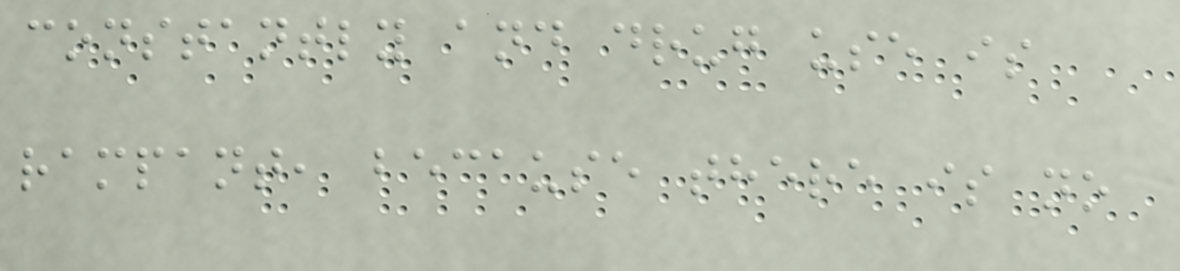constantly and drug use is
rampant, because there is no
